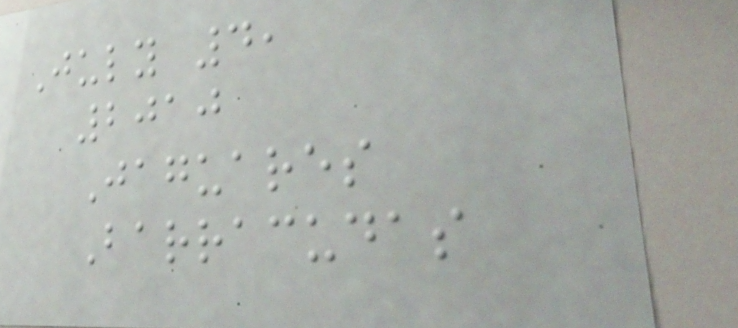July 4,
2010
Jaguares
Barracudas
